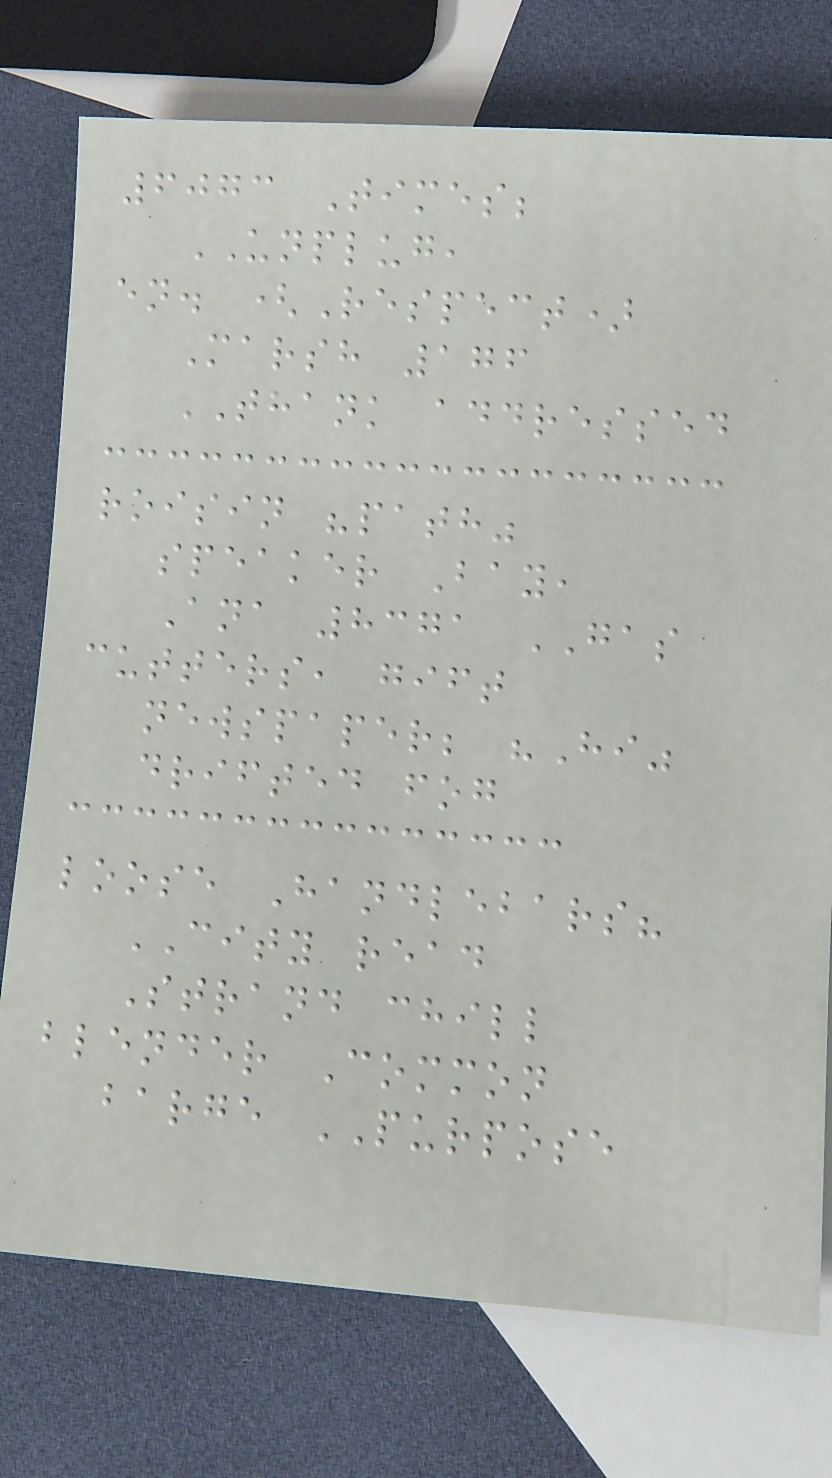6073 Times;
UNPLUG,
en. (Respect)
Marsh 176
THANK addressed
roisin "path"
speaker Bay,
Ana 8371 GAS
cutters, gift
newspaper; "Hi"
drifted fog
loose Handlebars?
CITY read
Strand chill
blender Common
barge PURPOSE
